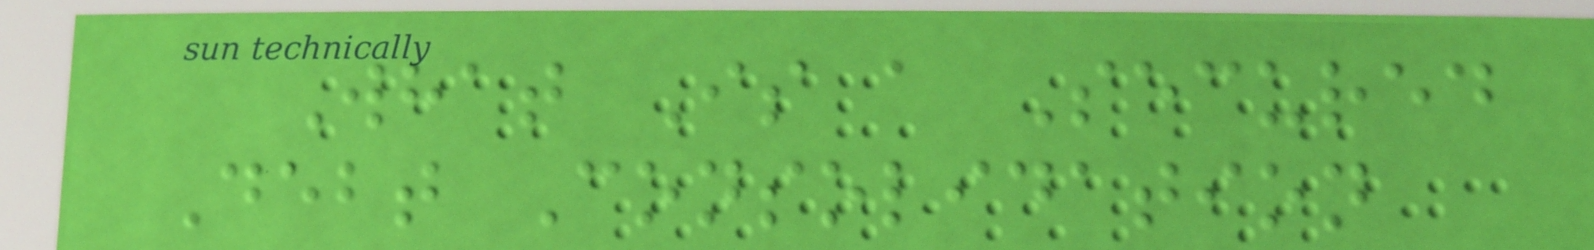What Is a Secured
Debt Consolidation
